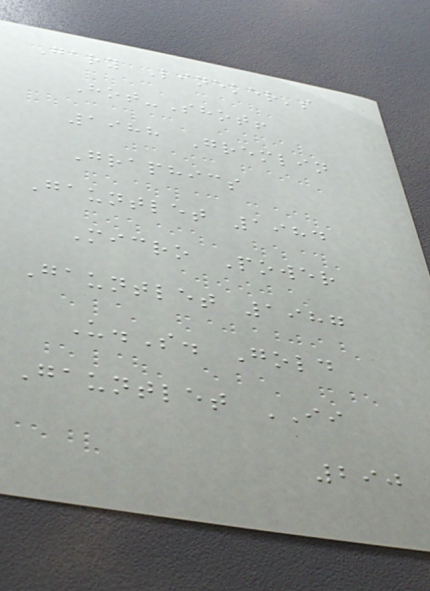Gary Lineker's
Hot-Shot!
1988 Gremlin
Graphics
Gauntlet 1984
Micro Power
Gauntlet 1987
U.S. Gold
Gauntlet II
290
